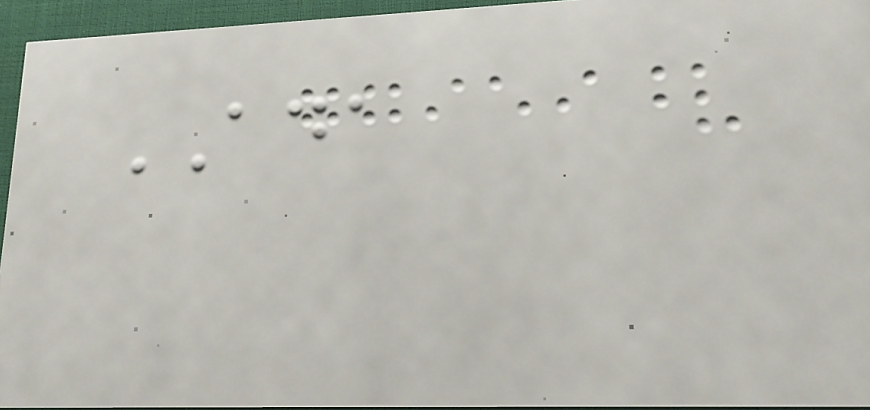ADA
